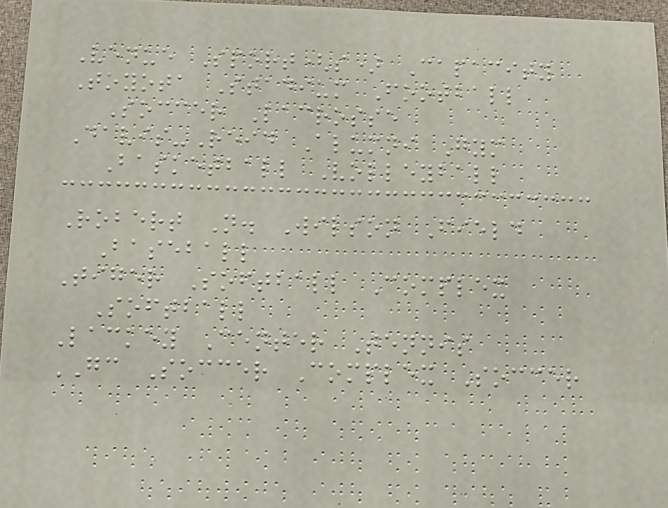Venue Sport(s) Capacity
Toyota Stadium Football
Soccer Lacrosse
Davis-Reid Alumni Gym
Basketball Volleyball
Robert N. Wilson Field
Baseball
Tiger Softball Complex
Softball
Lackey Center Tennis
GC Soccer Complex Soccer
